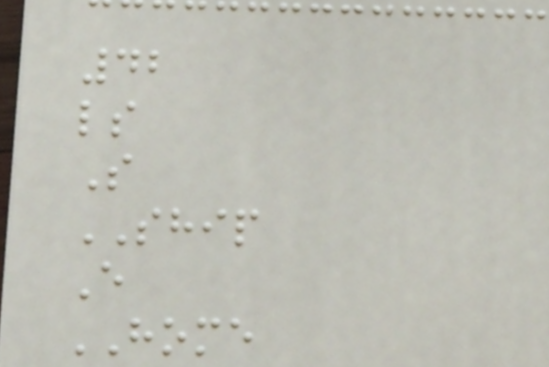42
ls
S
SHIP
E
HOME
